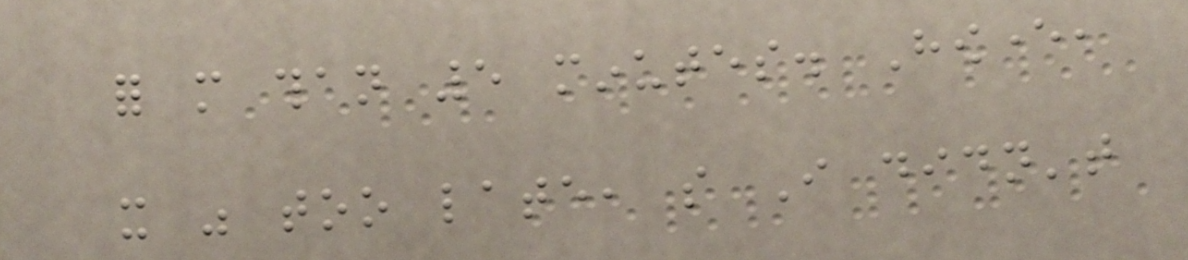for more than 5 minutes. However,
it was too late, so I didn't
